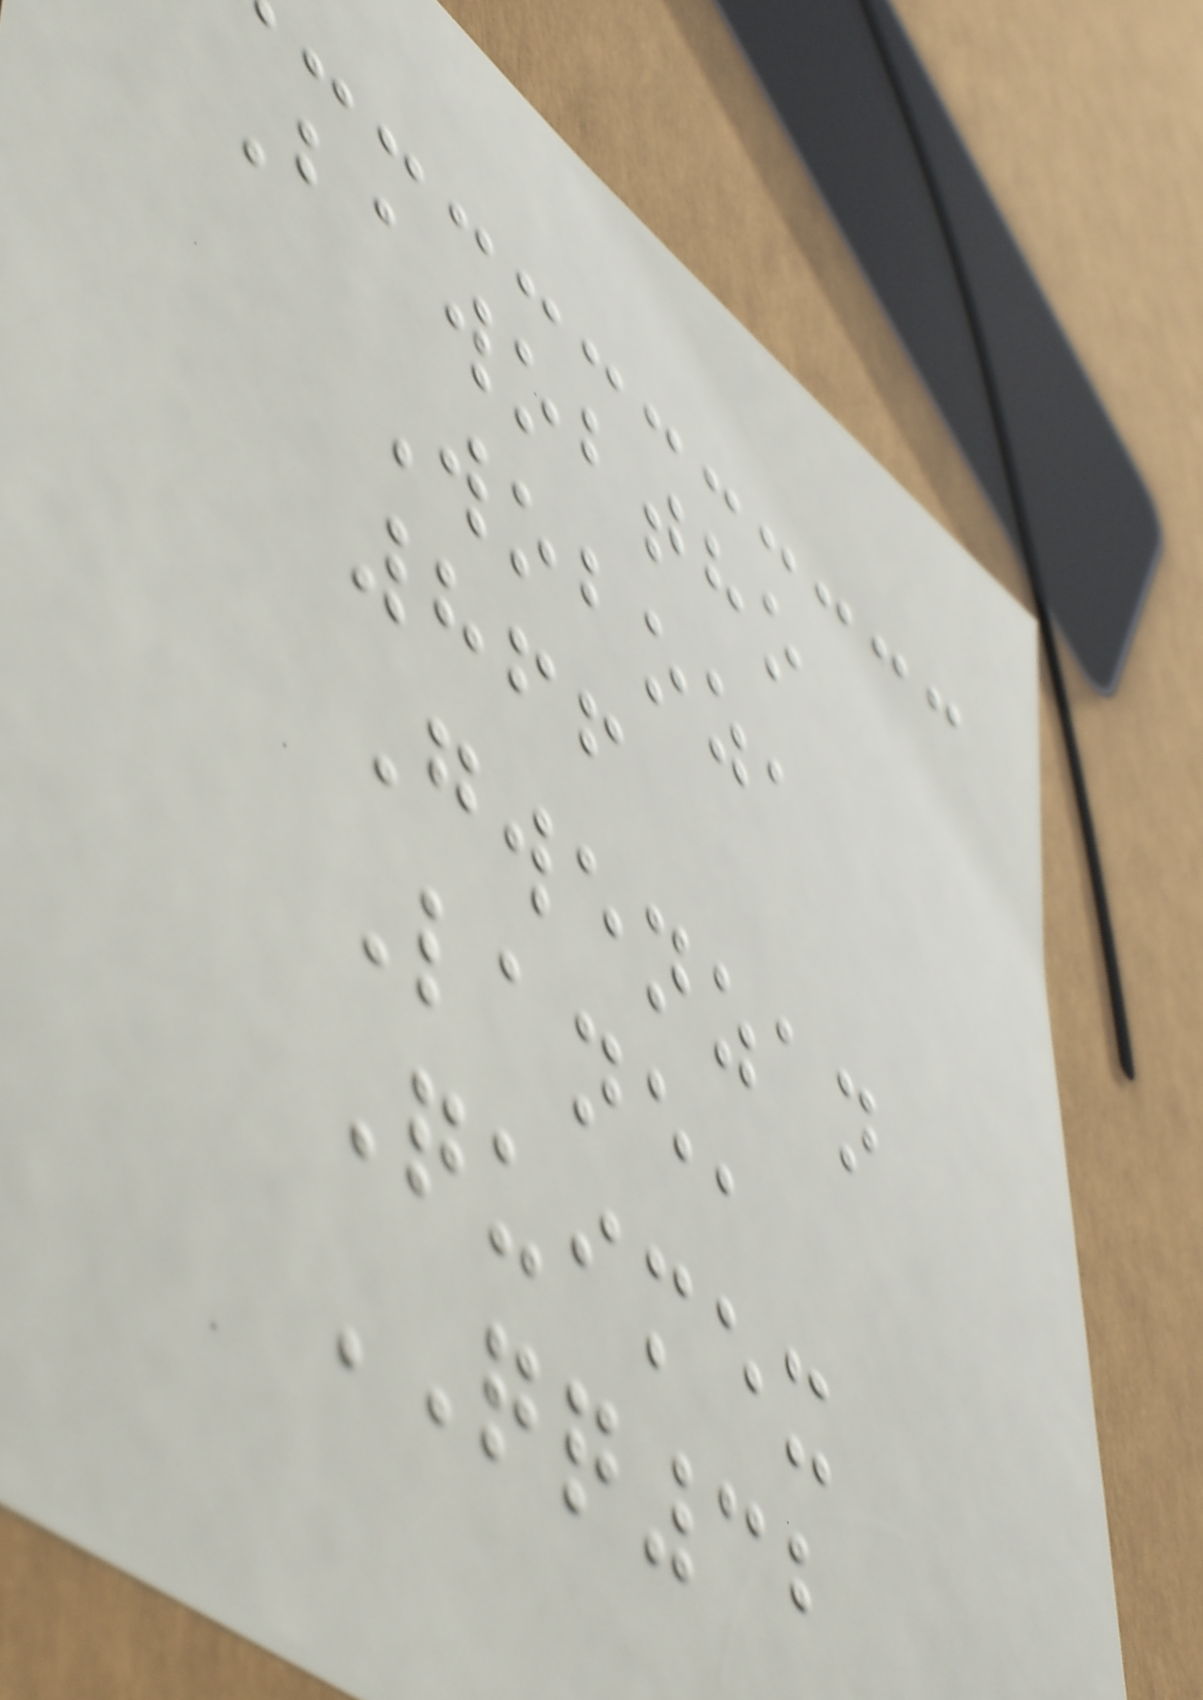Bawobtho
Woboz,
866
Gwenzan
Lane,
Quimex
QQ32
